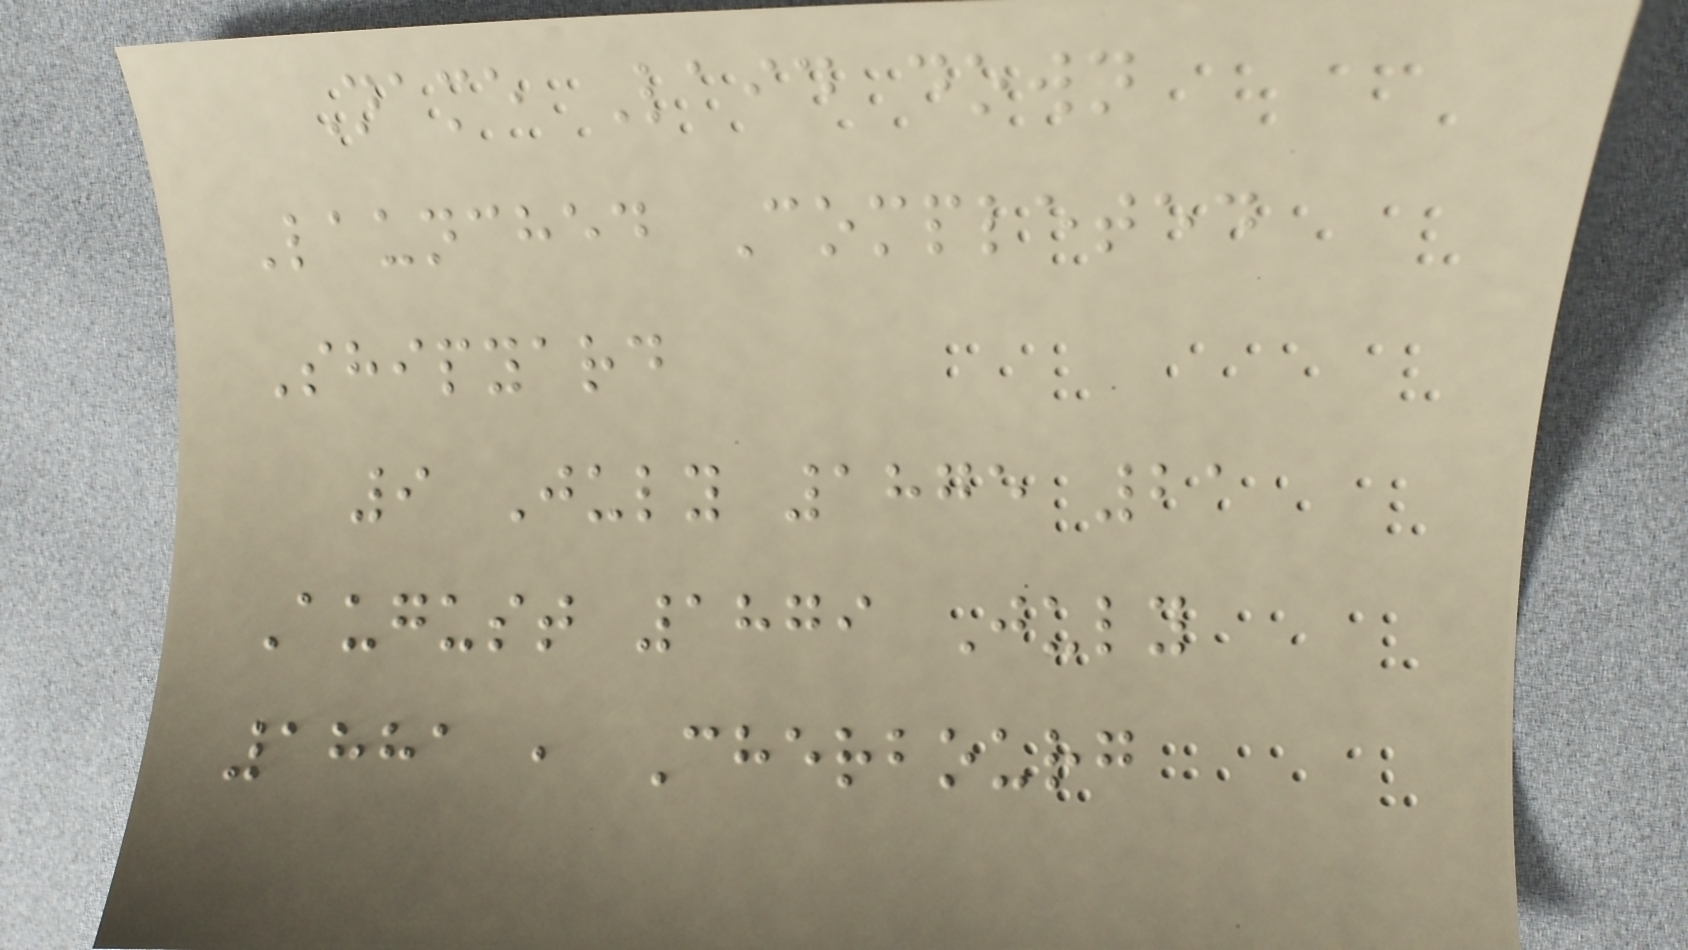Name Laid down
Launched Completed
Shipyard
9 July 1875 21
August 1879 July
1881 , Cherbourg
